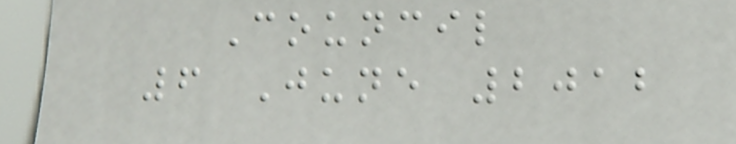Council
6 June 2012
